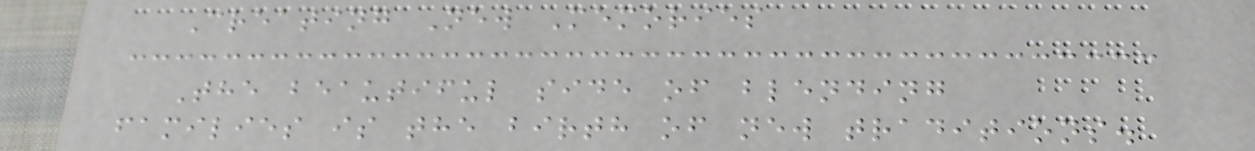Creating New Memories
The beautiful side of blending
families is the birth of new traditions.
